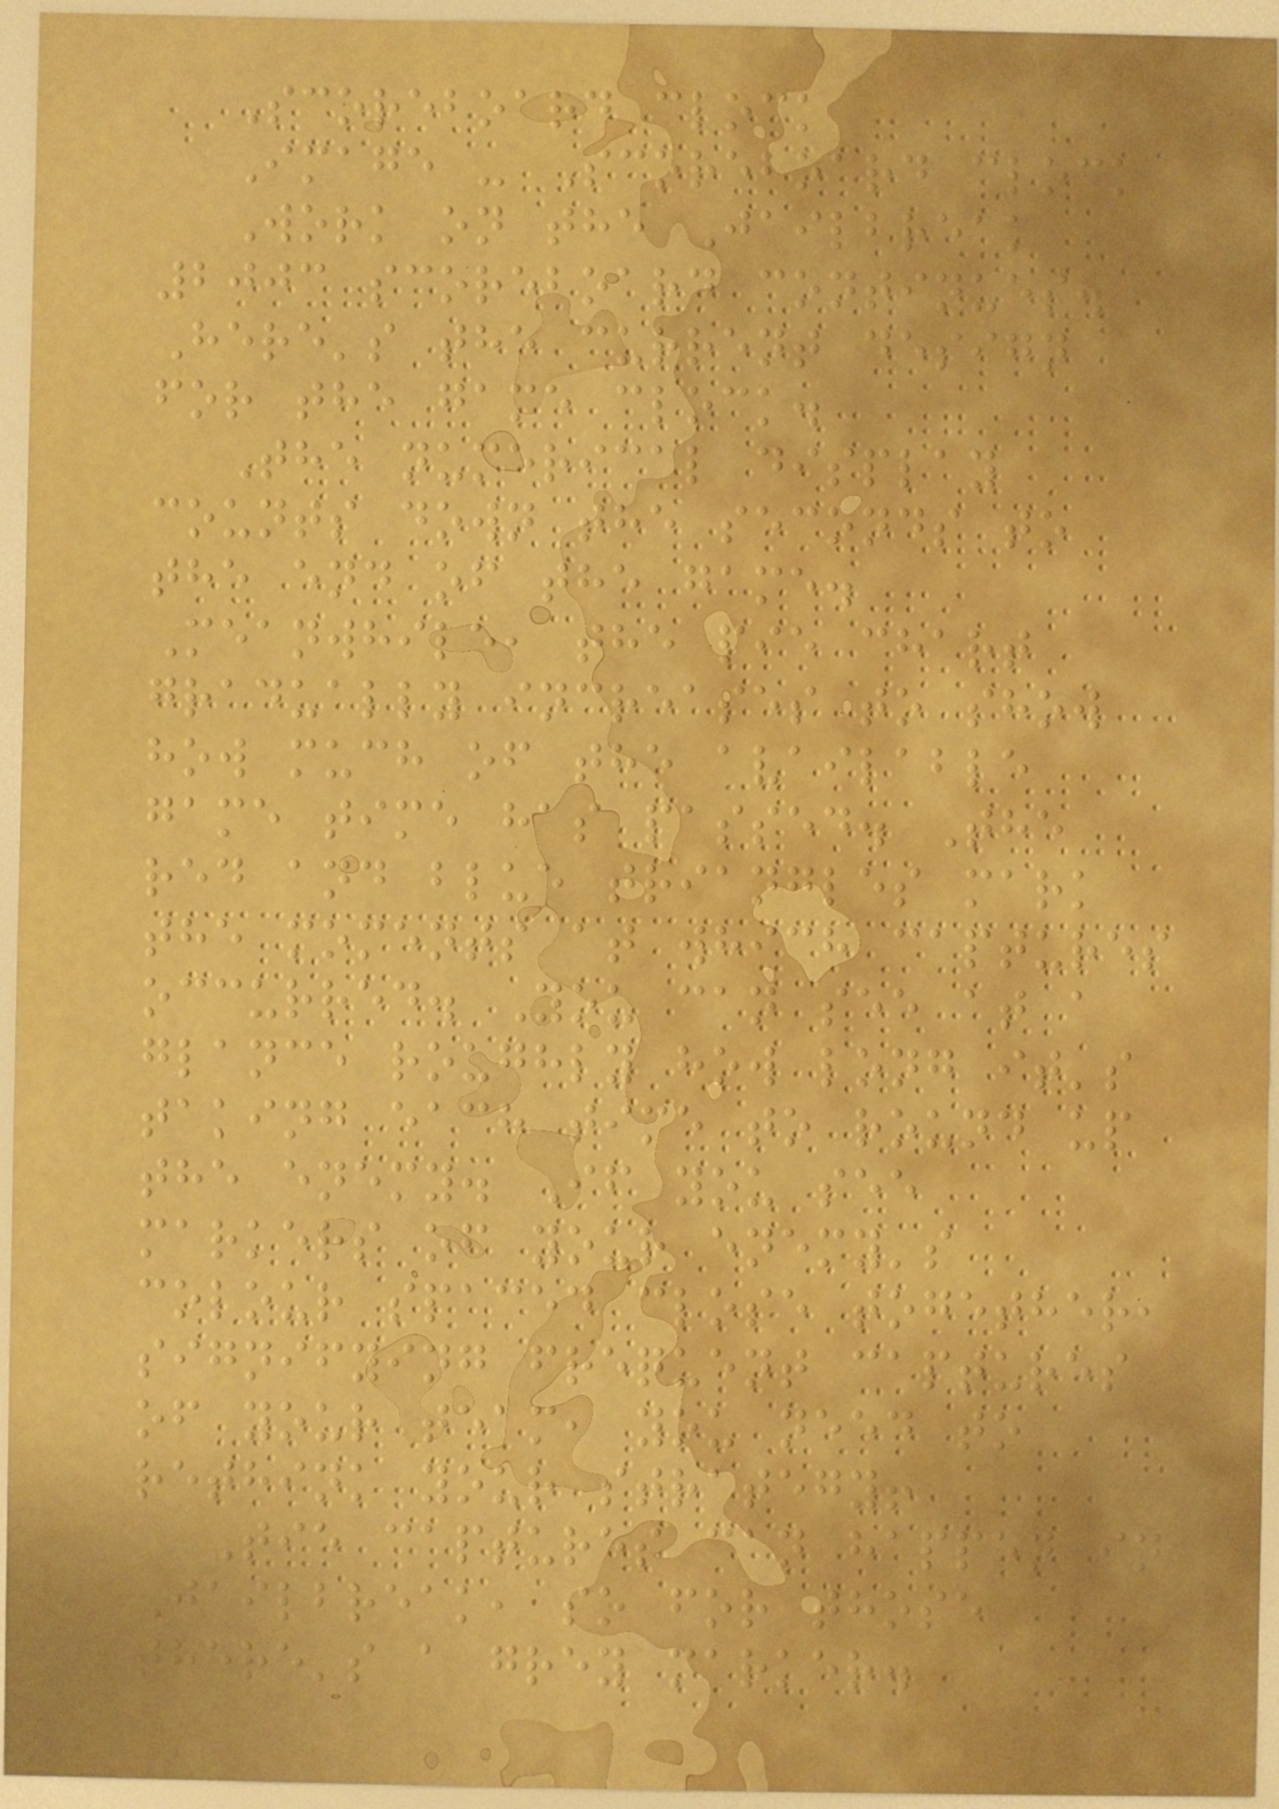Scoreboard clock
Image - Scoreboard clock
Work on the Jailbreak
2003 scoreboard continues.
Here's the current design
for the game clock.
The numerical display
counts down the seconds to
the end of the game.
Meanwhile, the pie chart
gradually increases to show
how much of the available
game time has passed. The
red and blue triangles mark
the moments at which captures
occurred. You can see at a
glance roughly how long it's
taking each time to round up
the enemy. If you see
markers of your enemy's
colour spaced close together,
signifying frequent captures
of your team, you need to
rethink your strategy!
Tie captures can happen in
Jailbreak, so for those
there's a grey marker.
